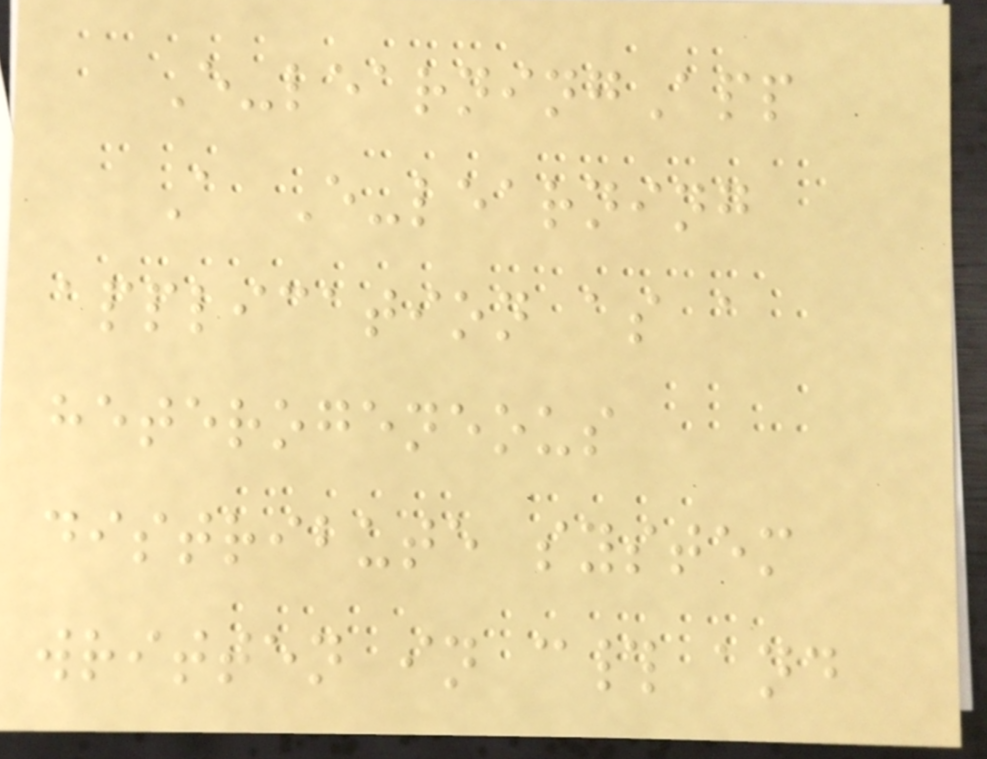E-learningApp
A E-learning
application as a
heterogeneous
distribute system
written in c# and
